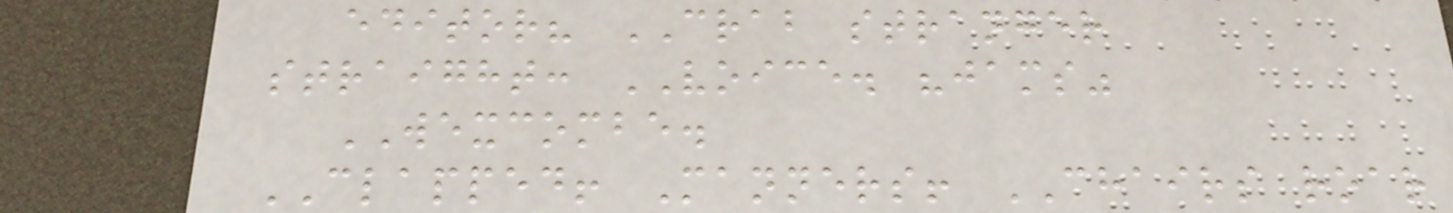editor? CRAB stranger
straight: VOICE. "jams"
WEXCOMBE.
CLAPPED! Manners! CHAIRS roar
